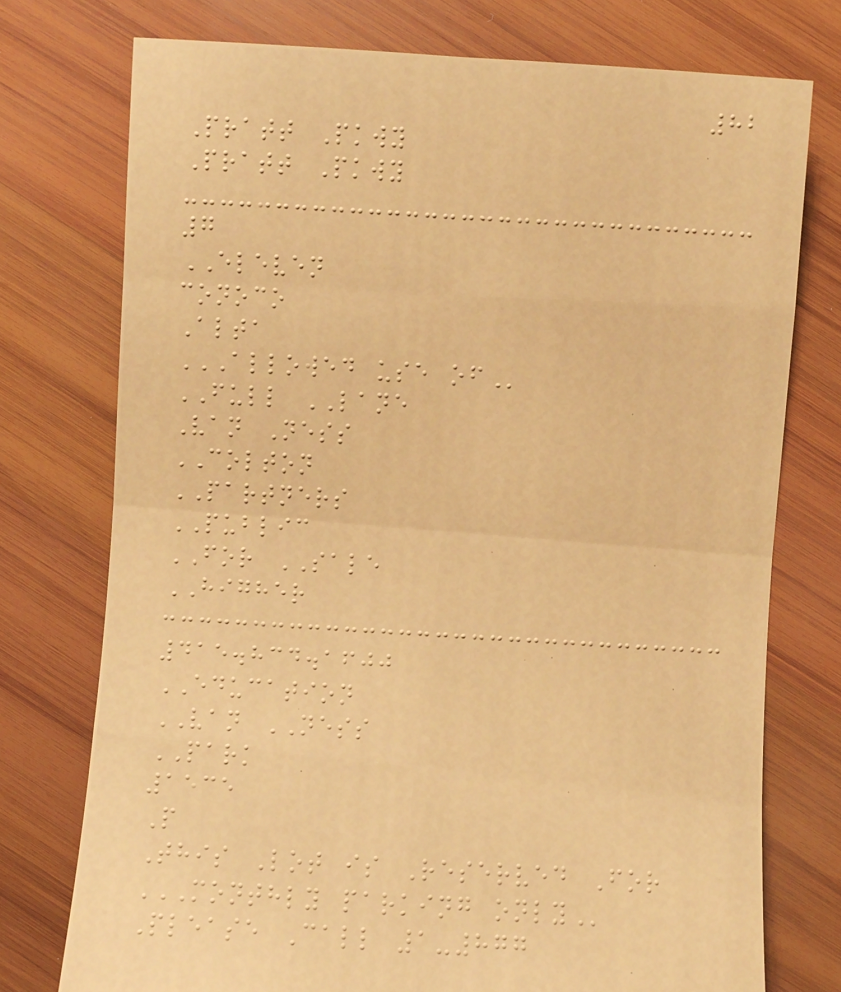82
Pratt Pkwy
Pratt Pkwy
7
ELEVEN
conoco
Alta
ALLOWED USE OF
FULL LANE
Van Ness
COLTON
PARTNERS
PUBLIC
FOR SALE
HIGHER
415.834.1600
EDUCATION
VAN NESS
PARK
1535
P
This Lot is Reserved For
MONTHLY PARKING ONLY
Please Call 1-877
